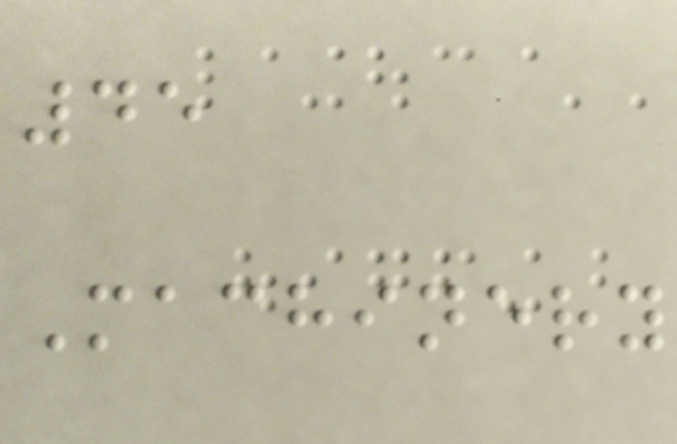45
Machinery
